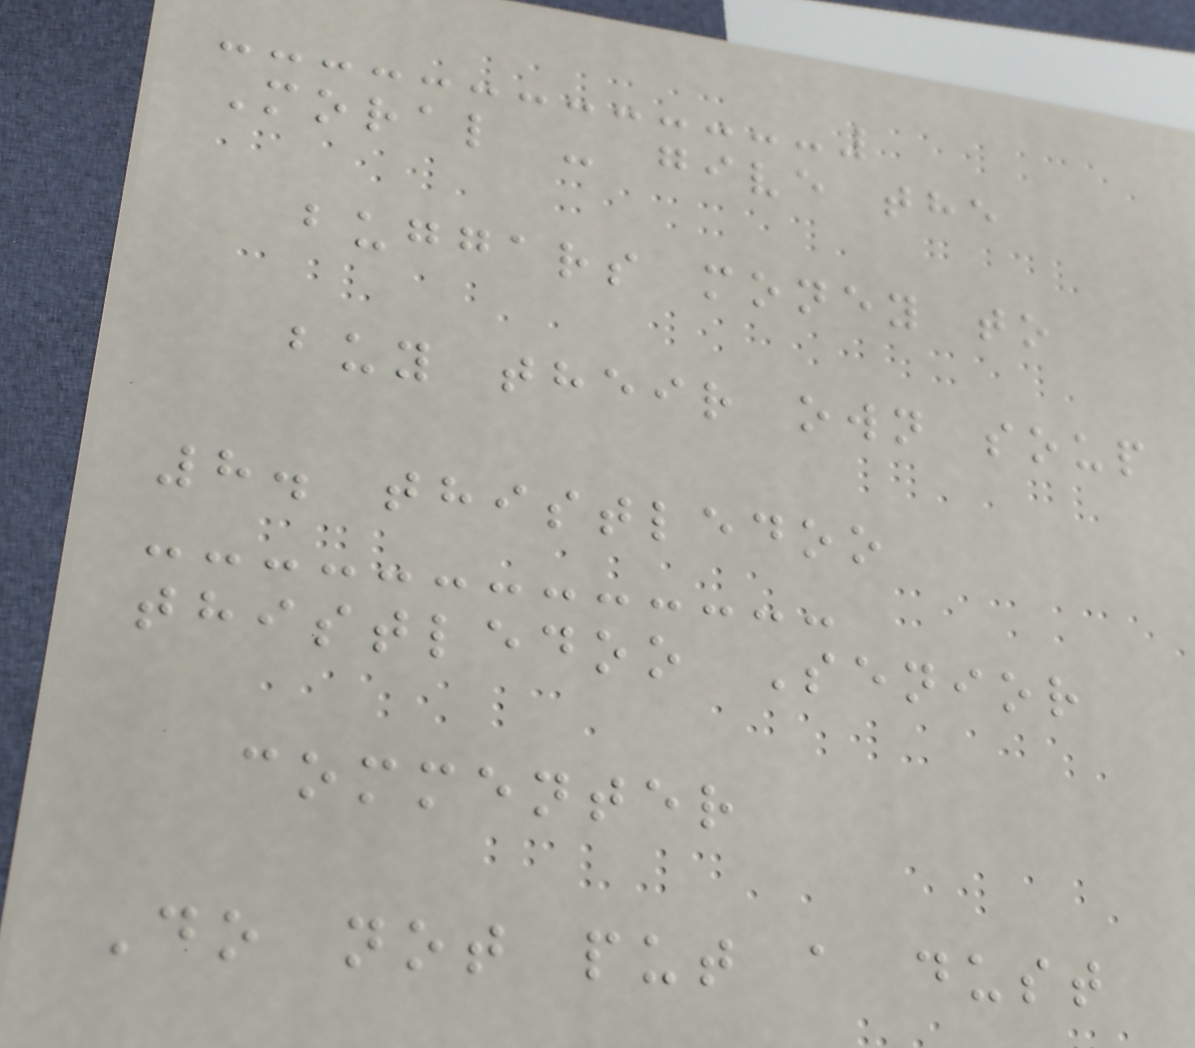Moral - give the
buggars money to
buy their own soup
8. thistledoo
thistledoo Senior
commenter
Do not put a dust
